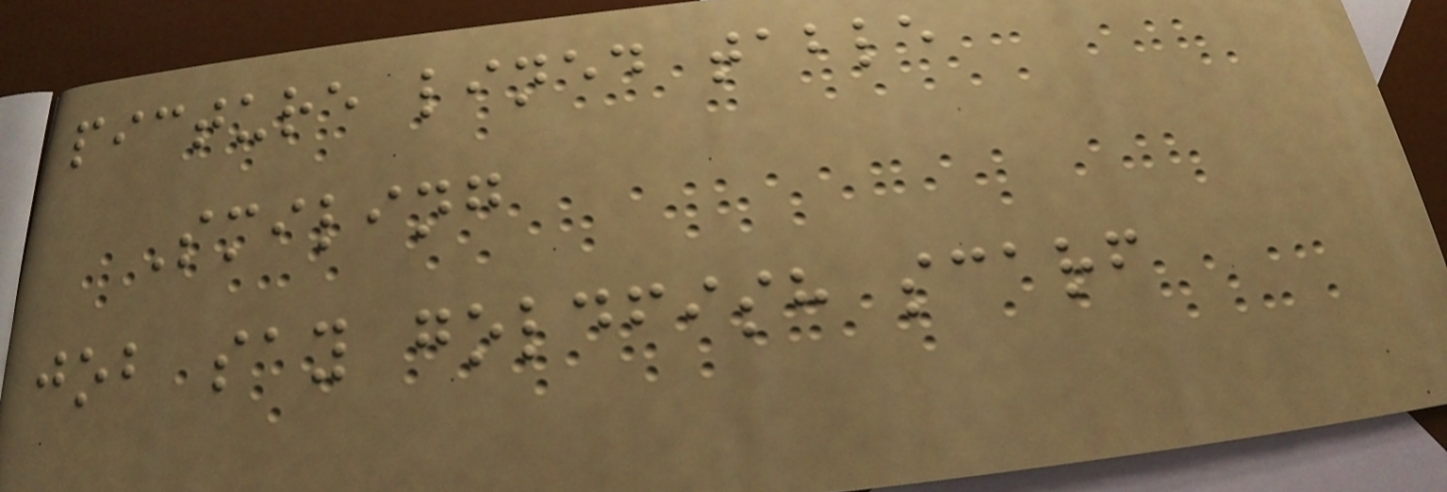picture lined table
Smiling
job say goldfish scarf
